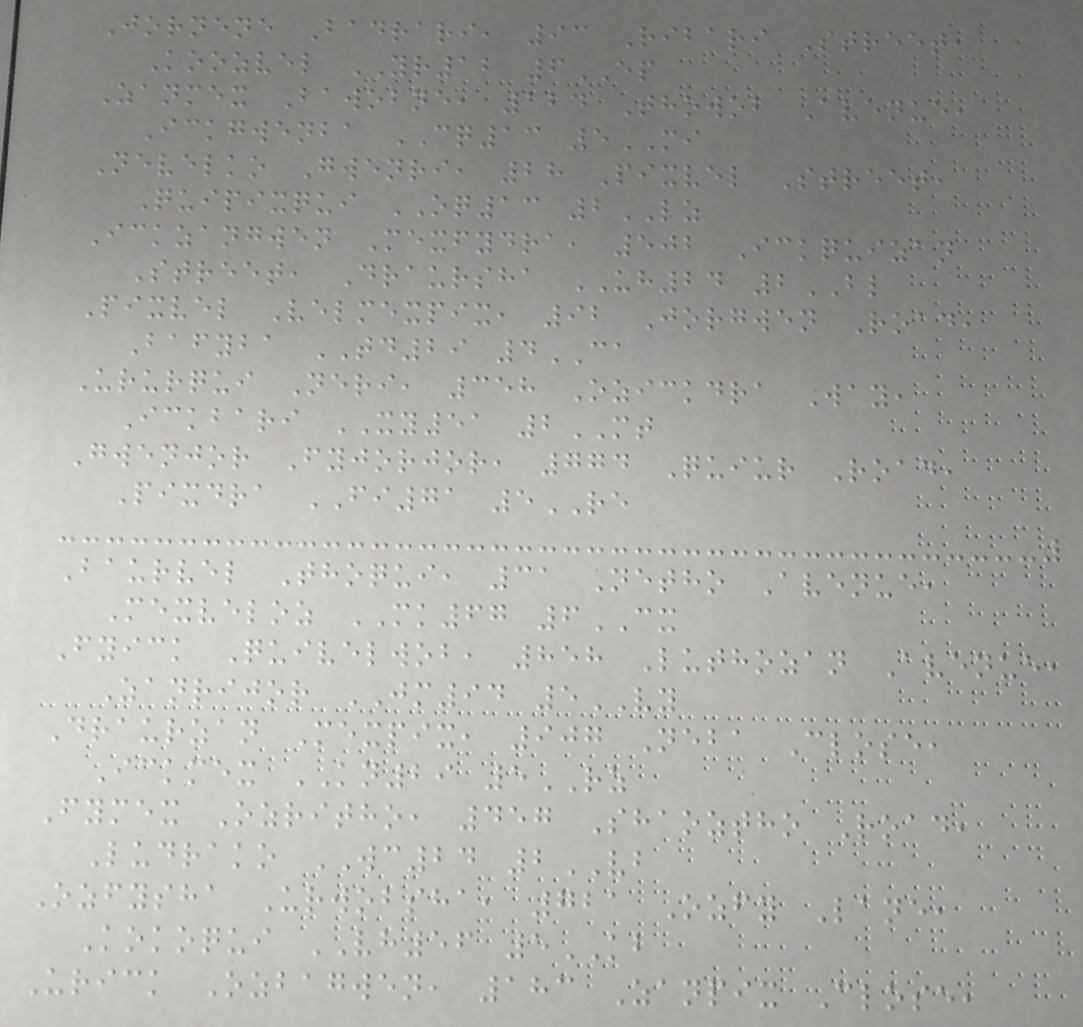Jornene Badrari, 93 Ribari Street,
Koozvel YR12 6EP
Zanmex Bawobne, 124 Thowob Avenue,
Ickgwenba CQ13 5MI
Nevelko Gwenri, 28 Pixvel Street,
Quipixqui OQ13 2LZ
Ickzangwen Mexfydra, 502 Ickquizan
Street, Draursha UH24 2BL
Pixvel Velmexpix, 92 Jorgwen Road,
Bafyba TD29 4CA
Ururqui Neri, 358 Ozickdra Way,
Ickbari XY51 2MT
Gwenjor Fyjorjor, 774 Quiur Road,
Pixdra FI71 5RE
Baurvel Thoqui, 31 Netho Avenue,
Mexveloz MK67 6CX
Fyick Quivelwob, 858 Luthozan Avenue,
Zanrijor JM94 5VY
Draurzan Mexpix, 907 Neba Close,
Ickmex KN29 5RZ
Fymex Ozritho, 457 Shaoztho Road,
Ludrako WC24 2VB
Ozfysha Urwobsha, 721 Ozfy Lane,
Kokoqui VH56 5KB
Urick Ozbagwen, 183 Zanpix Close,
